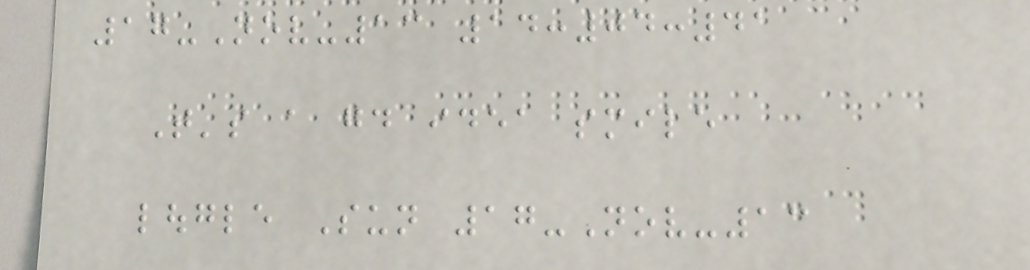17-Nov-13 14:04:41
That's a good idea smile
lougle Sun 17-Nov-13
